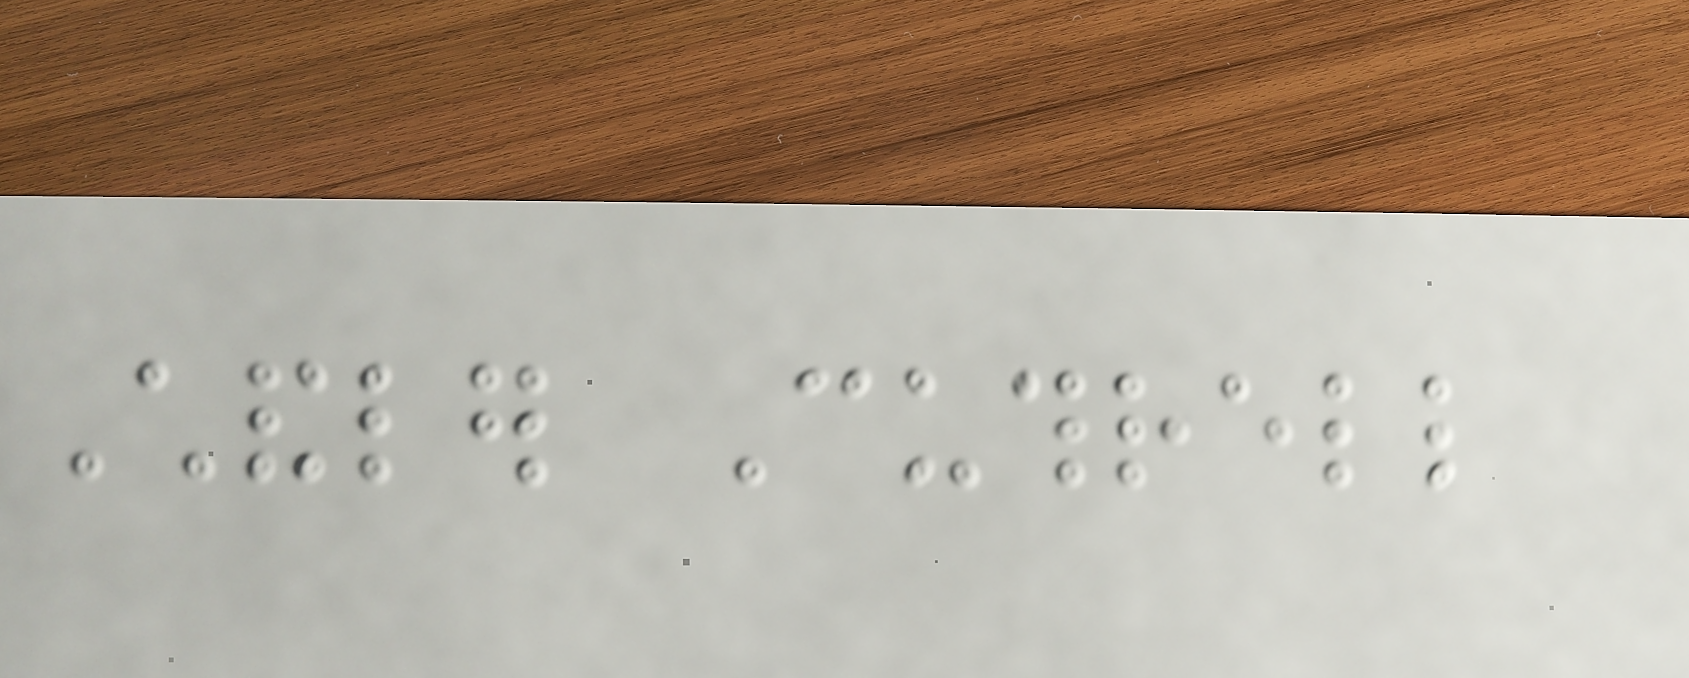Chandler Cuthrell
